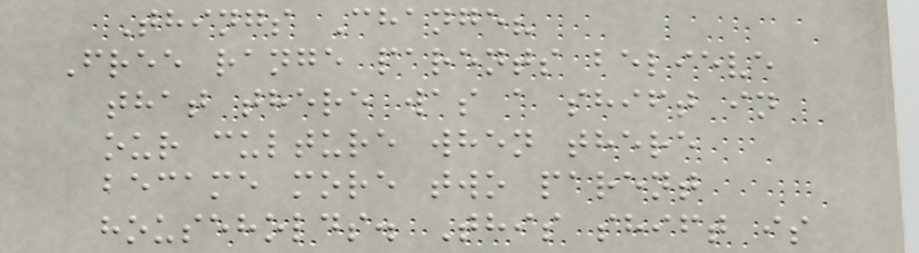Things Change?
Free range parents believe
that there was a shift in
our culture when there
became more two parent
households. This shift is
